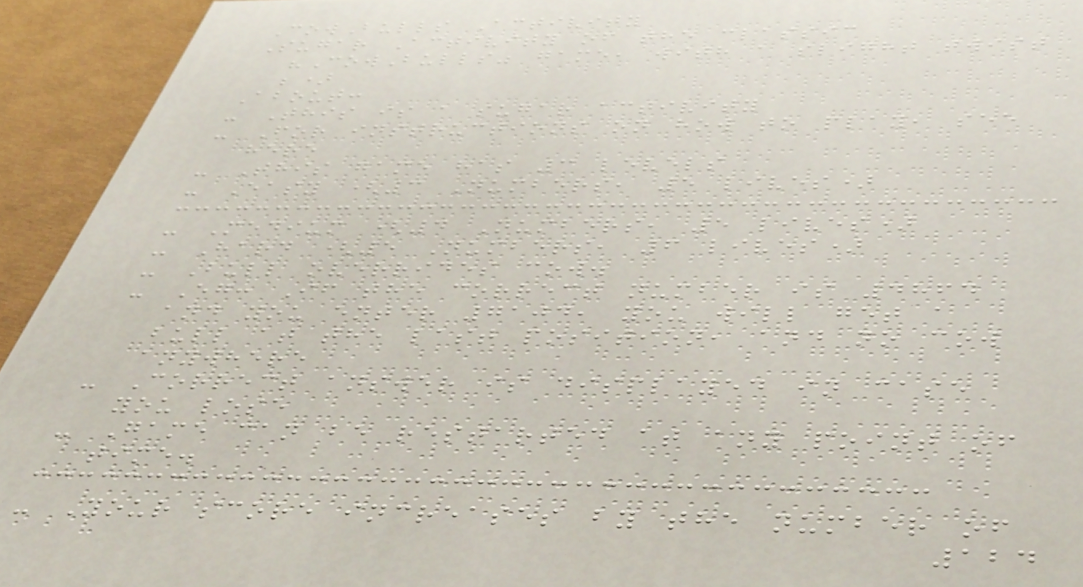CowBulls Activity
Sugar Activity of the classic
"CowBulls" game, with a slight twist
;)
About:
- This is a sugar activity
- For instructions on how to play, see
here
- This game has 3 levels
- Easy (3 Numbers, 5 lives)
- Medium (4 Numbers, 5 lives)
- Hard (5 Numbers, 6 lives)
- Bull overrides cow.
- Eg: If the correct number is 4864
and you enter 7104, you will get a
bull at the last position, and no cow
anywhere
- Correct answer is displayed in case
you lose
- Game can be restarted at any point of
time.
- Your score increases by the number of
124
